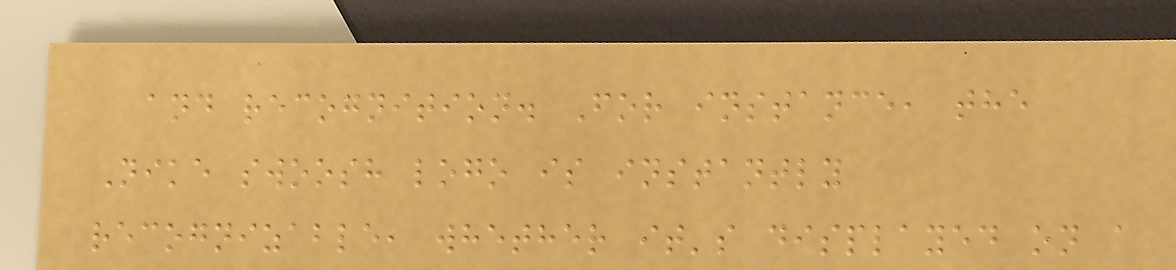and recognition. For instance, the
Nike swoosh logo is instantly
recognizable, whether it's displayed on a
